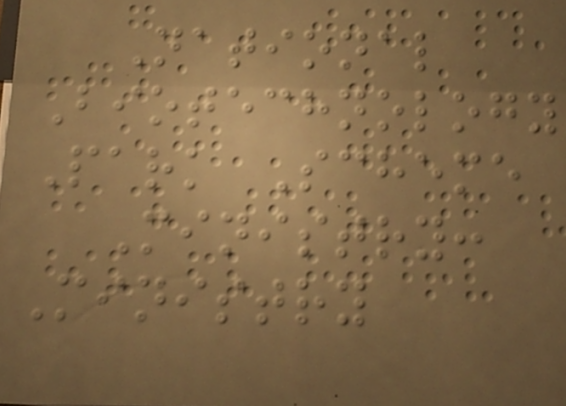National
Biotechnology
Park Scheme
Ministry:
Ministry
